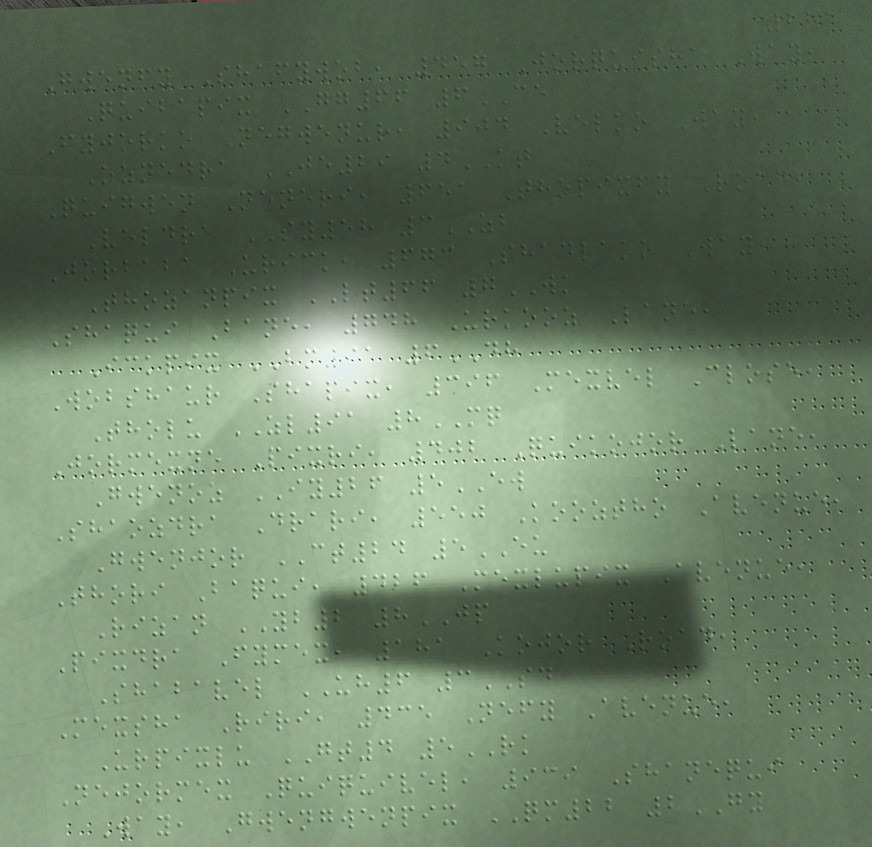281
Gwenfy Shafywob, 457 Jorquisha Way,
Quibapix GG66 6CE
Fyjorko Negwenur, 904 Velko Way,
Oznedra JE29 4KT
Quigwen Neneri, 651 Thopixfy Road,
Veldra SY58 3ZB
Jorbaba Urick, 673 Shadrako Way,
Thozanpix LT66 7WK
Shaqui Bane, 748 Urkooz Lane,
Ickpix BM91 6DH
Wobshaur Shapix, 396 Mexvel Close,
Tholu ZL91 8MQ
Jormexne Pixri, 402 Quikojor Lane,
Gwenoz IY26 5EW
Shaozdra Drari, 550 Kooztho Avenue,
Gwenjor CT24 5EU
Thori Baqui, 426 Mexlupix Avenue,
Rizan YB2 8JP
Pixdra Fymex, 181 Kojor Road,
Shabavel UH6 3SD
Mexsha Riri, 435 Nefy Avenue,
Urpixlu GT4 5RK
Nejormex Quiquivel, 939 Shanequi
Way, Gwengwenpix QM22 2GY
